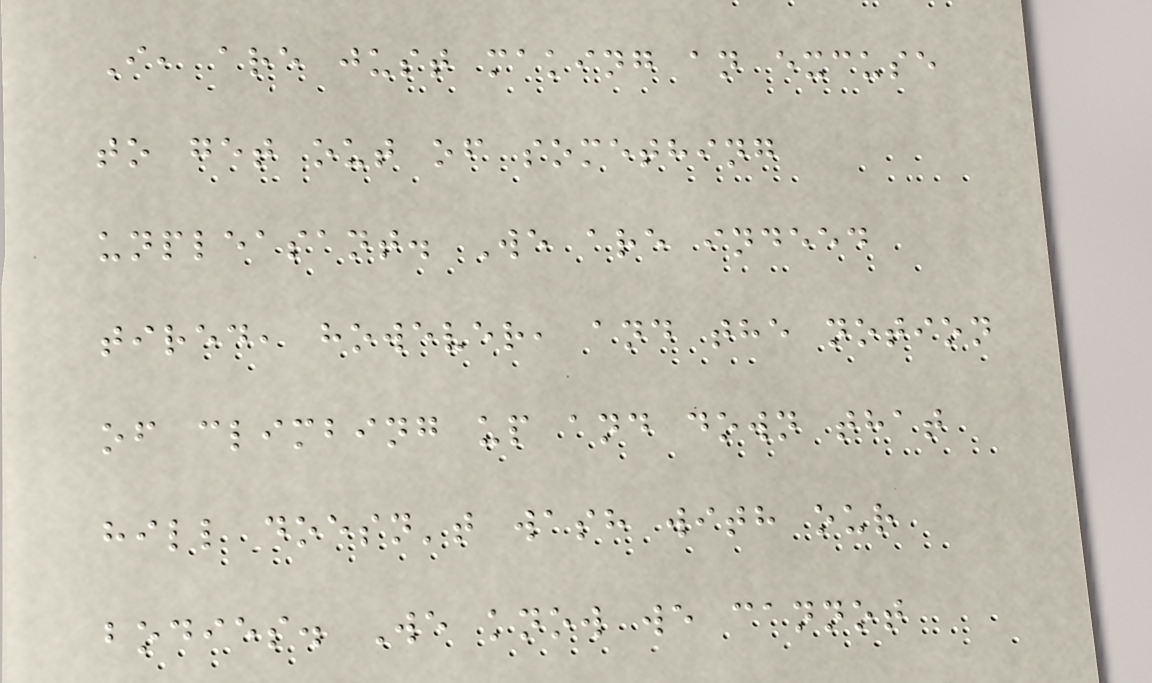I, are just making an excuse
to get out of something
unpleasant. We are indeed
tired, however, and the notion
of climbing up and down that
hill doesn't wash with our
bodies. We know we cannot
